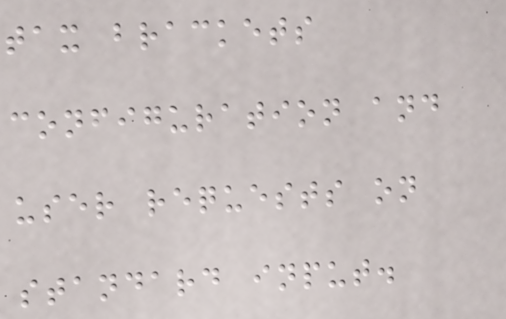tax brackets
configuration and
user requests on
standard input.
